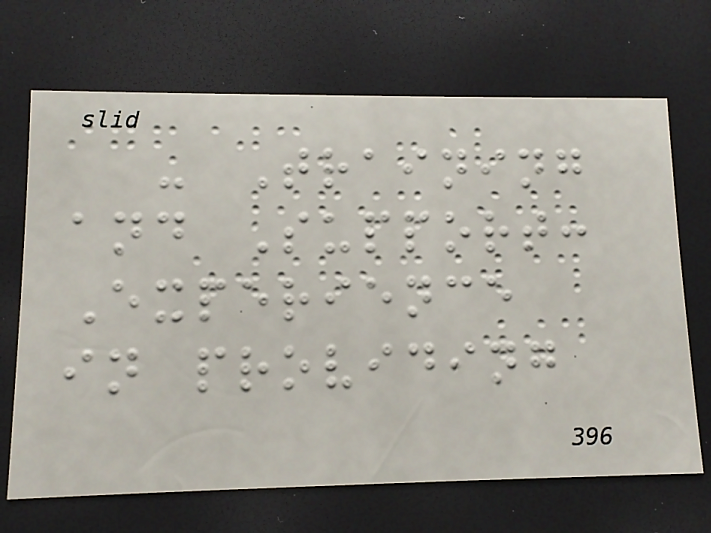- Training
and Support:
Experience
in providing
